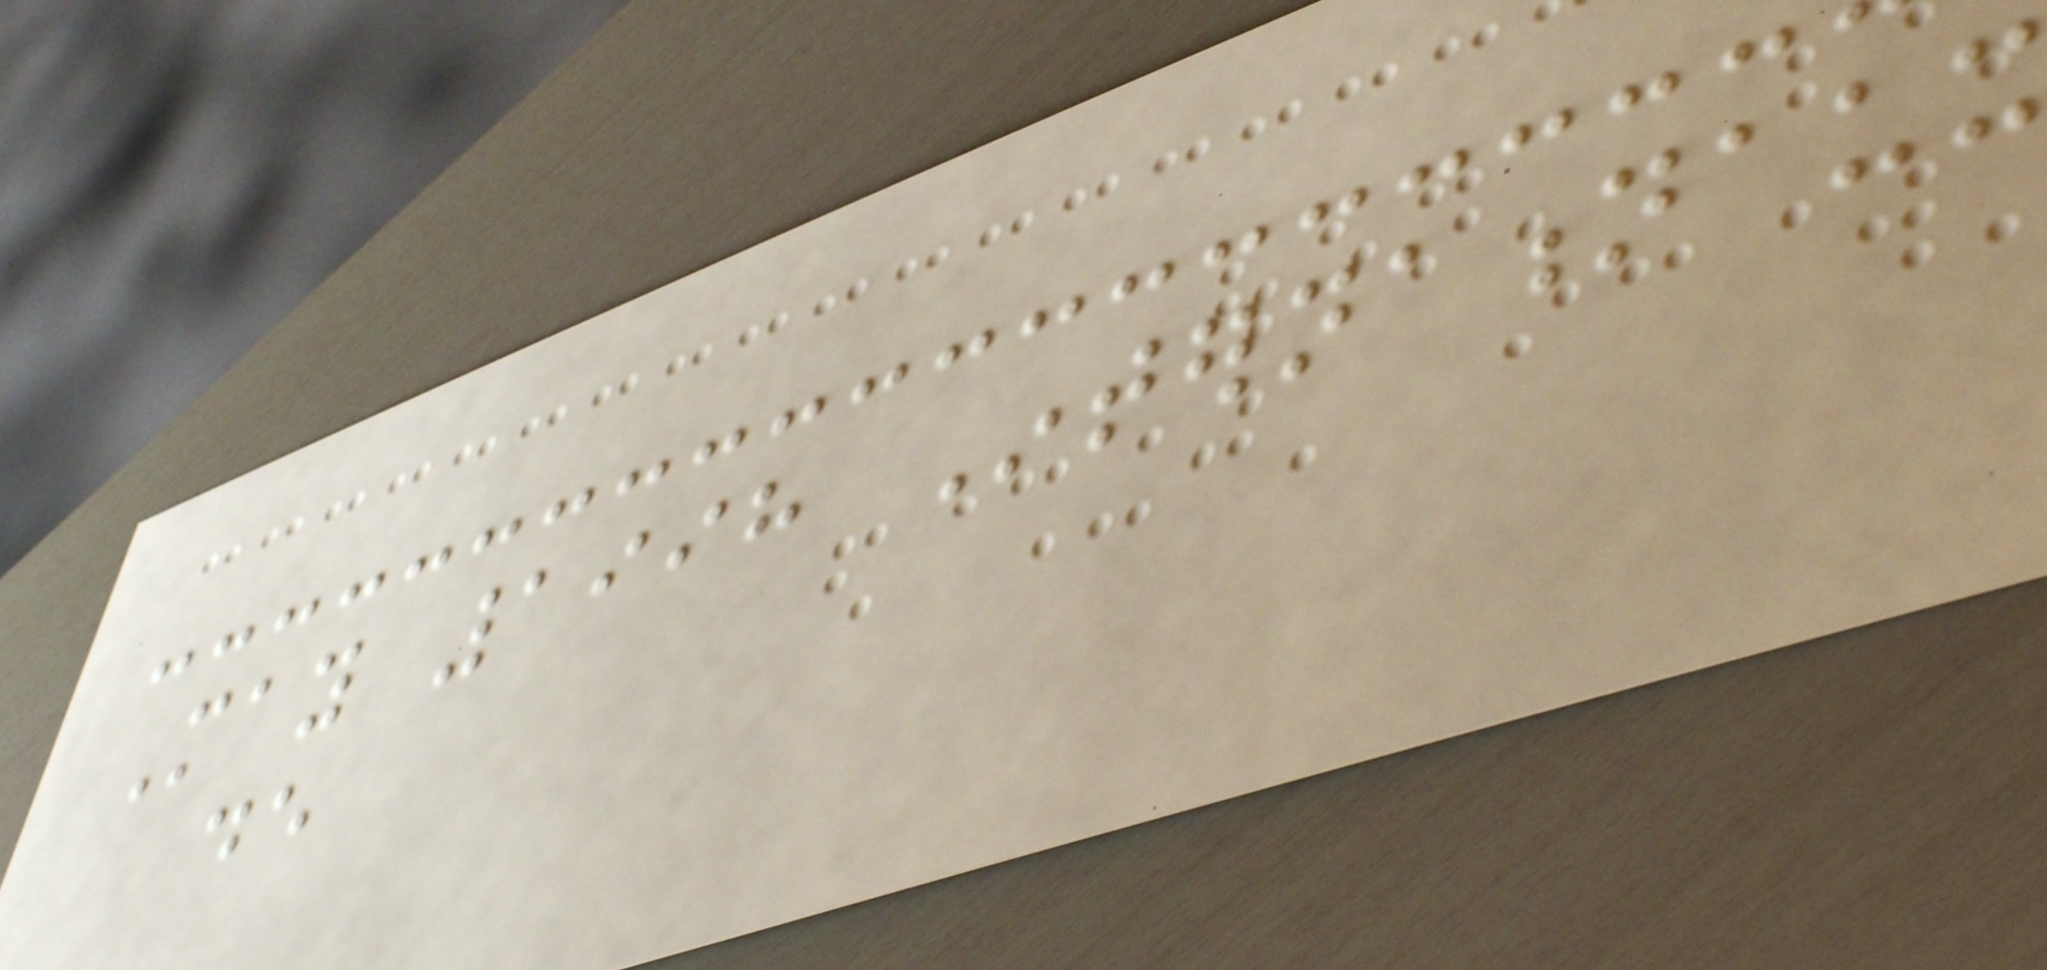May 1998 Internationaux
de
